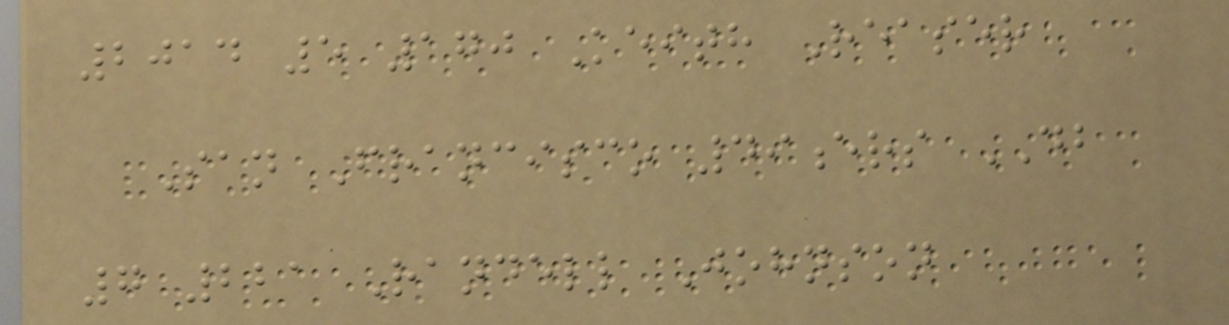2014 5 170 Keith Reaser
San Francisco 49ers DB
7 221 Randell Johnson
